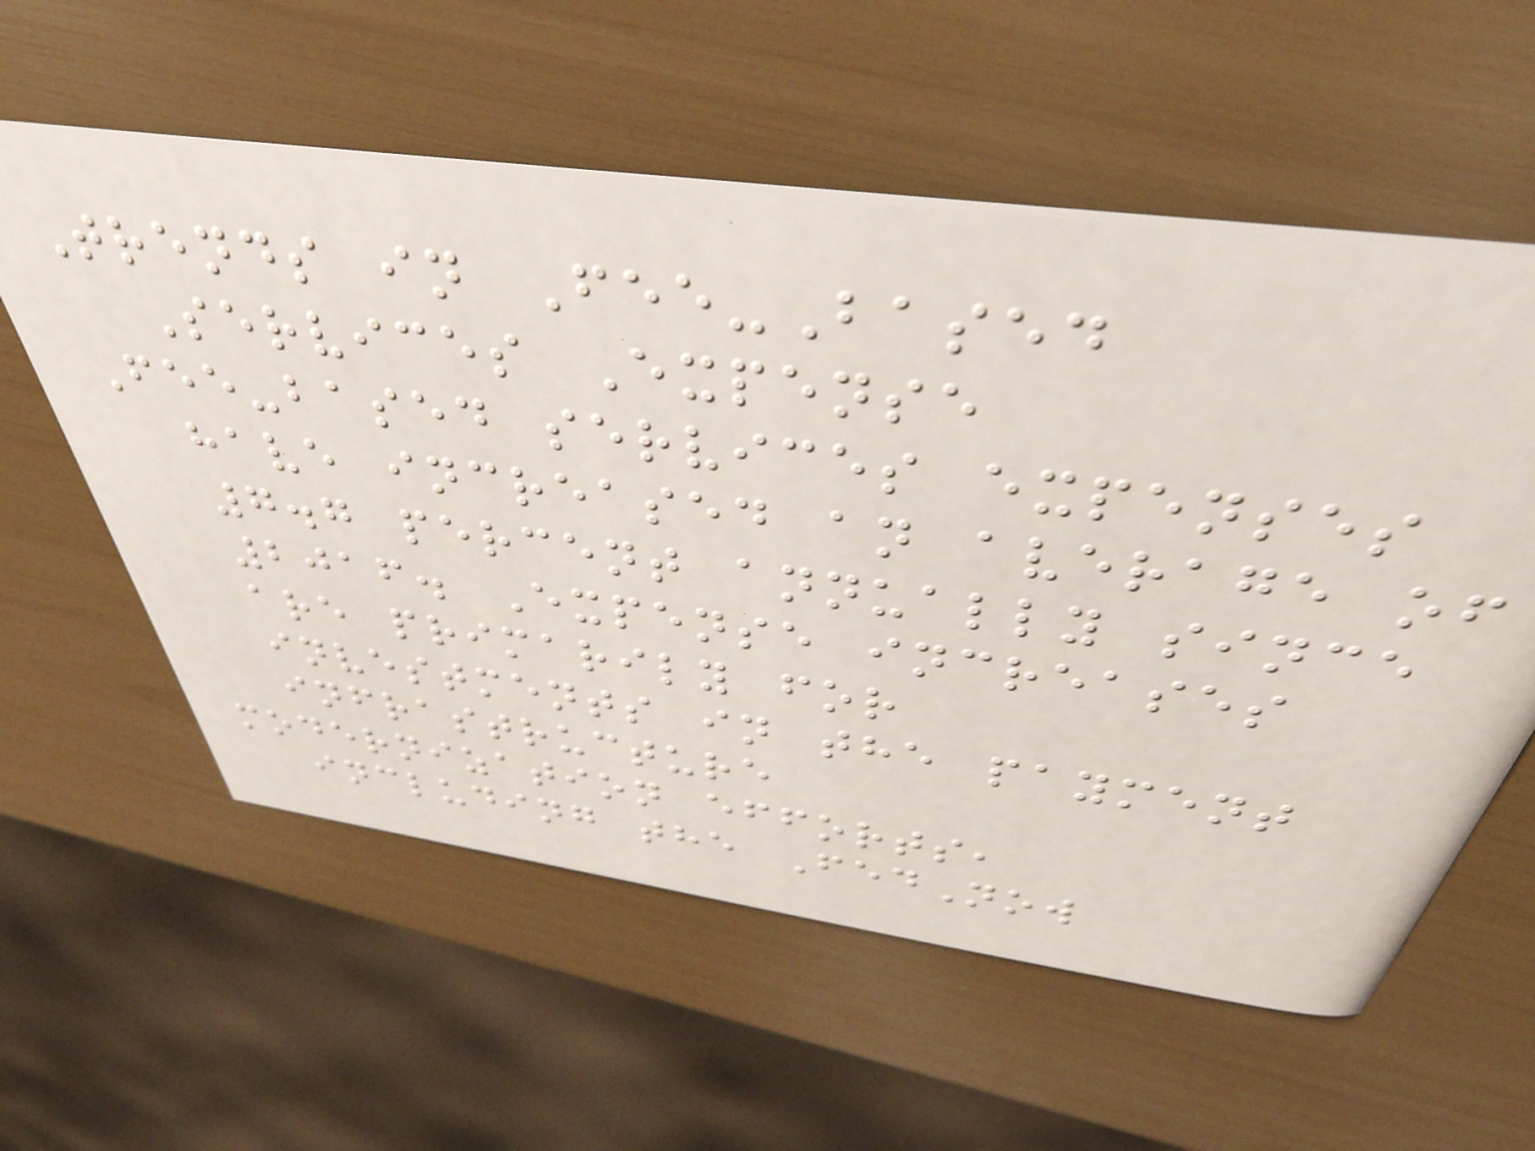Trends in Fee-Based
Services Expense
Fee-based services expenses
have increased an average of
7.7 percent annually since
2016. Expense increases
are primarily for
investments in the payment
infrastructure
modernization efforts,
including the FedNow
